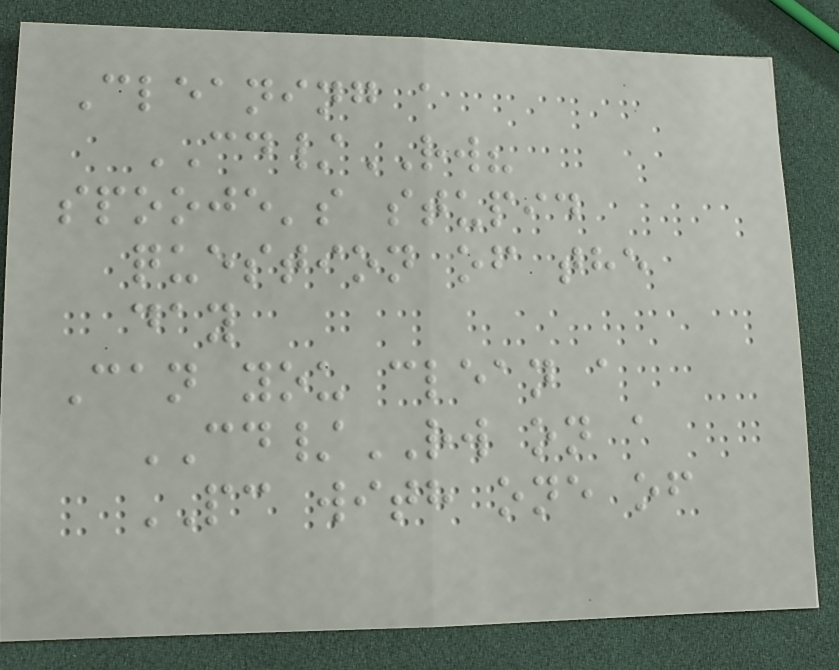Cleaning a
CD/RW?
spooje's stupid
question of the
day
Can you clean a
CD/RW on a
PC with one of
